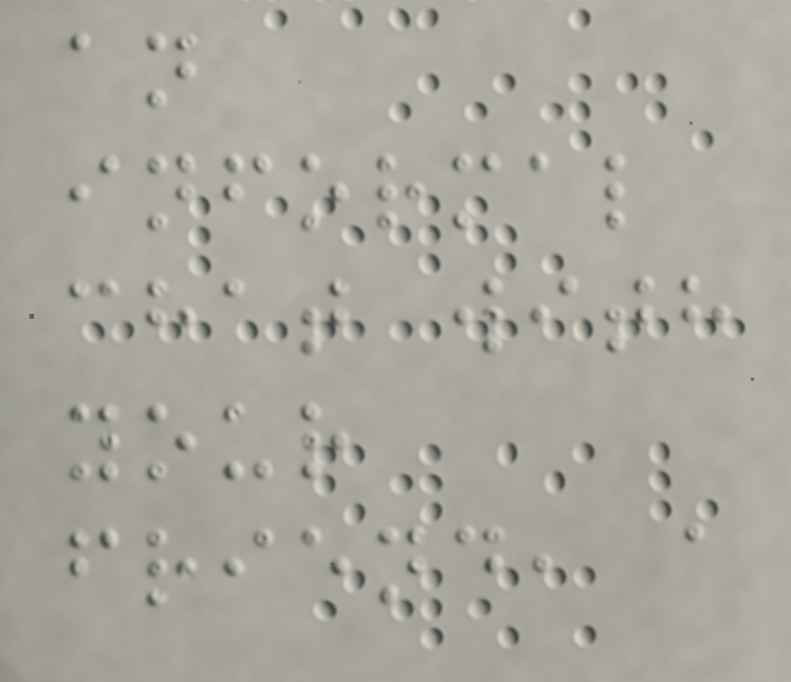an
informal
chat with
your
friend, a
